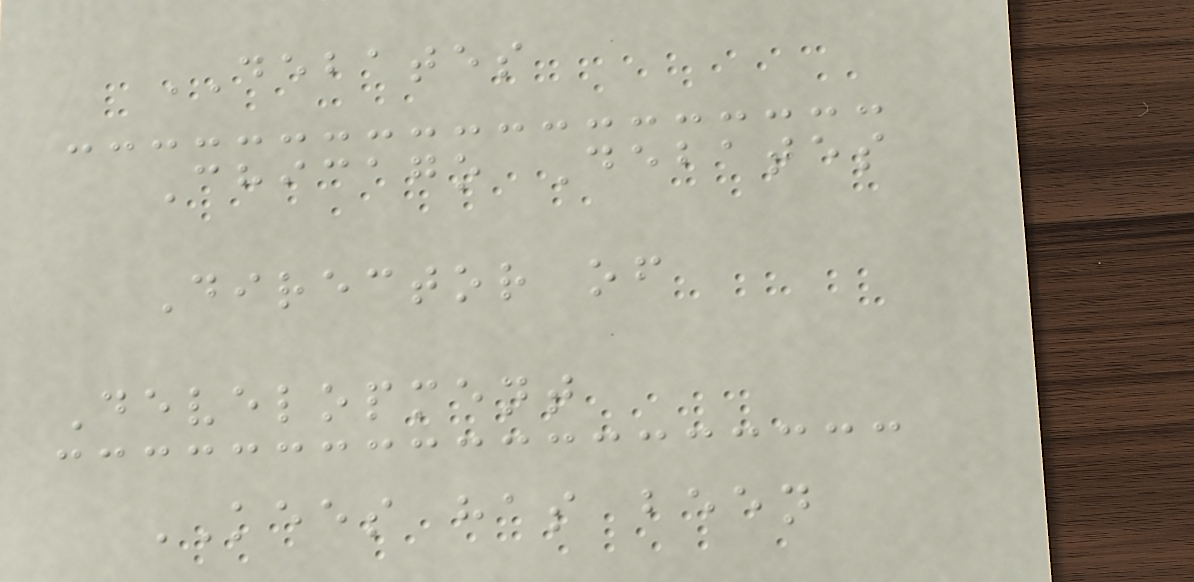DEBATES
Chicago Debates
Director of
Development
KEES has been
